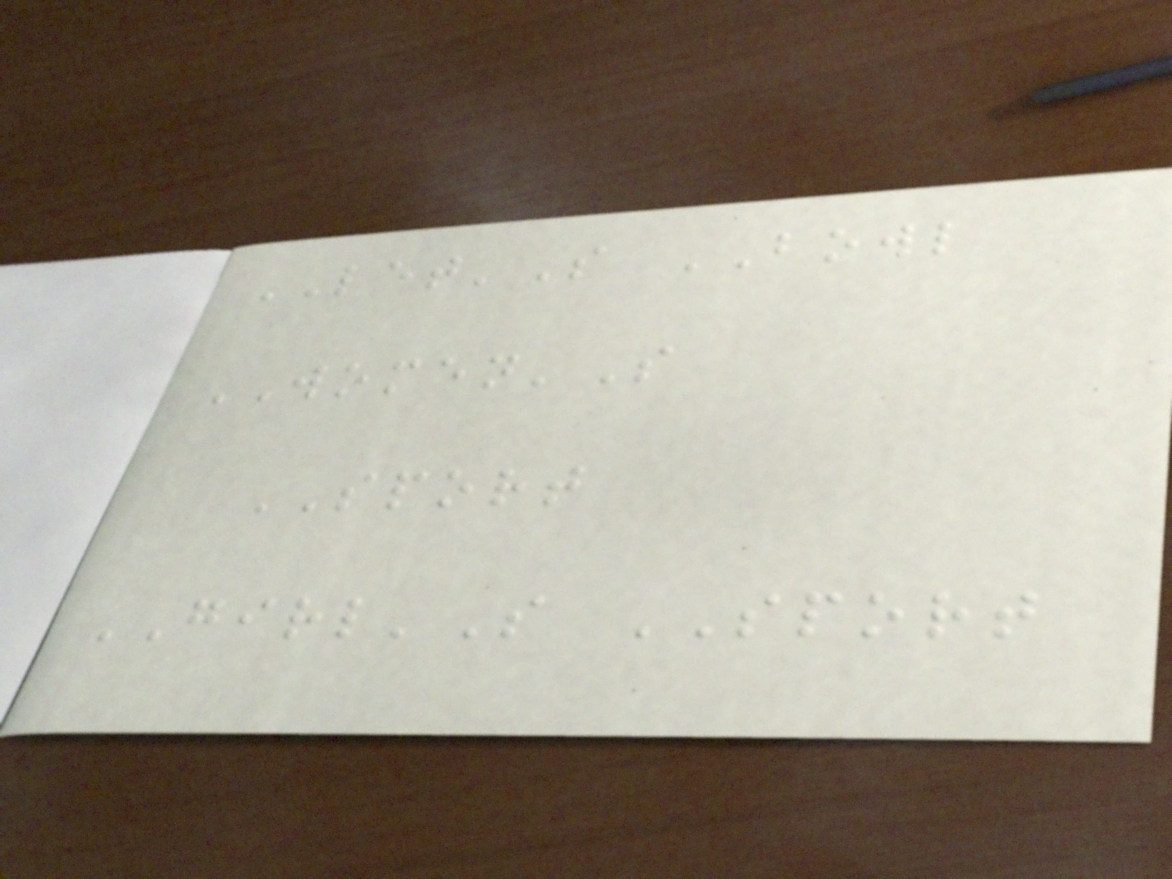LET'S BOWL
WOMEN'S
SPORT
GIRL'S SPORT
